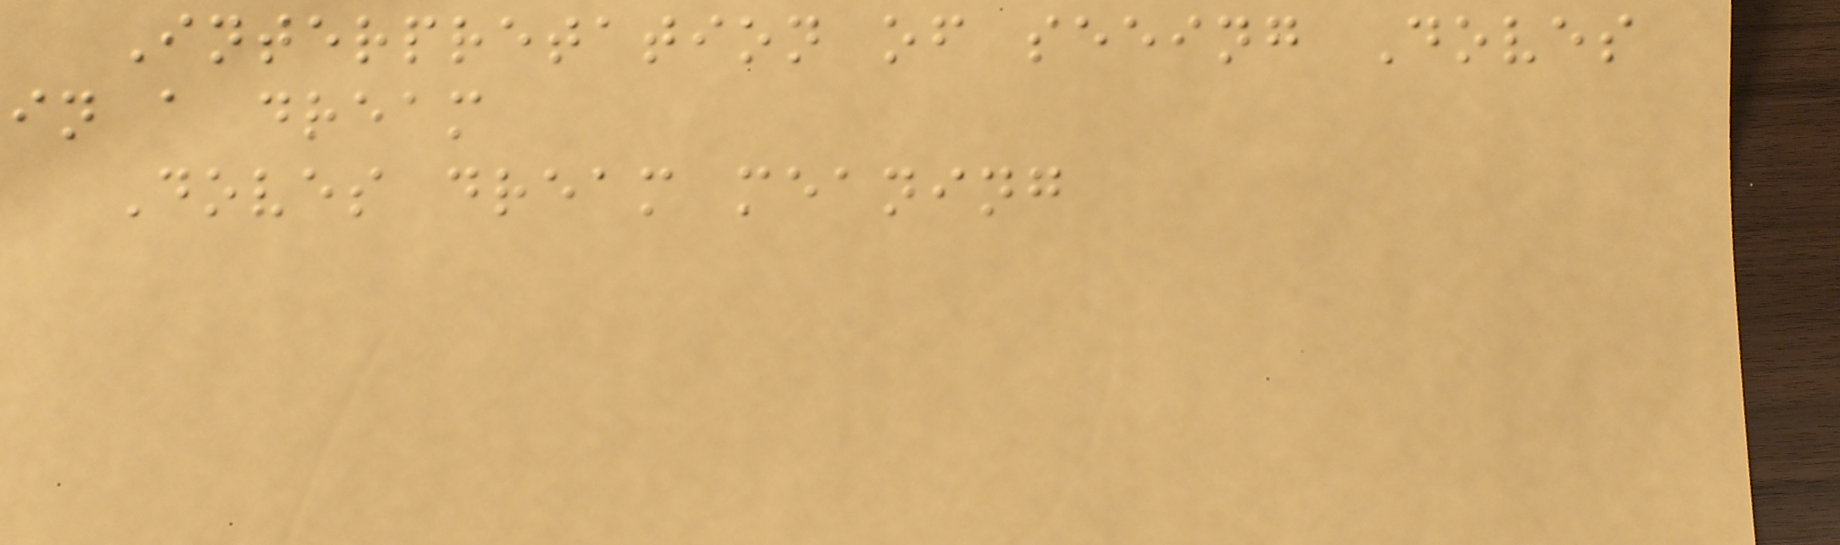Interpretation of seeing Doves
in a dream
Doves dream meaning
